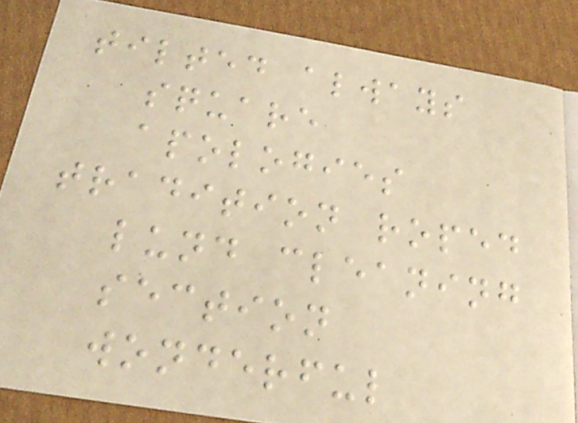tilted always
square
apologies
tradition roped
lund cleaning
section
wonderful
